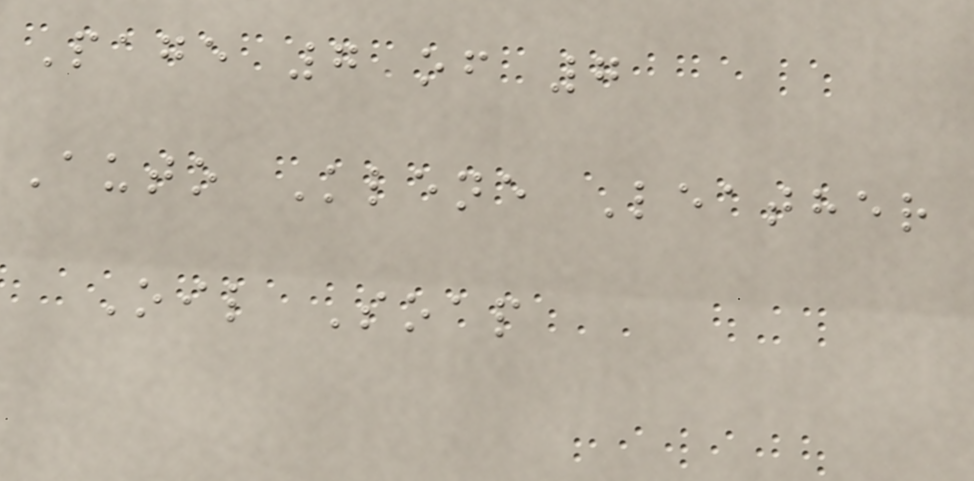Page 7 of 7
Auto Klene Leather
Oil Soap
